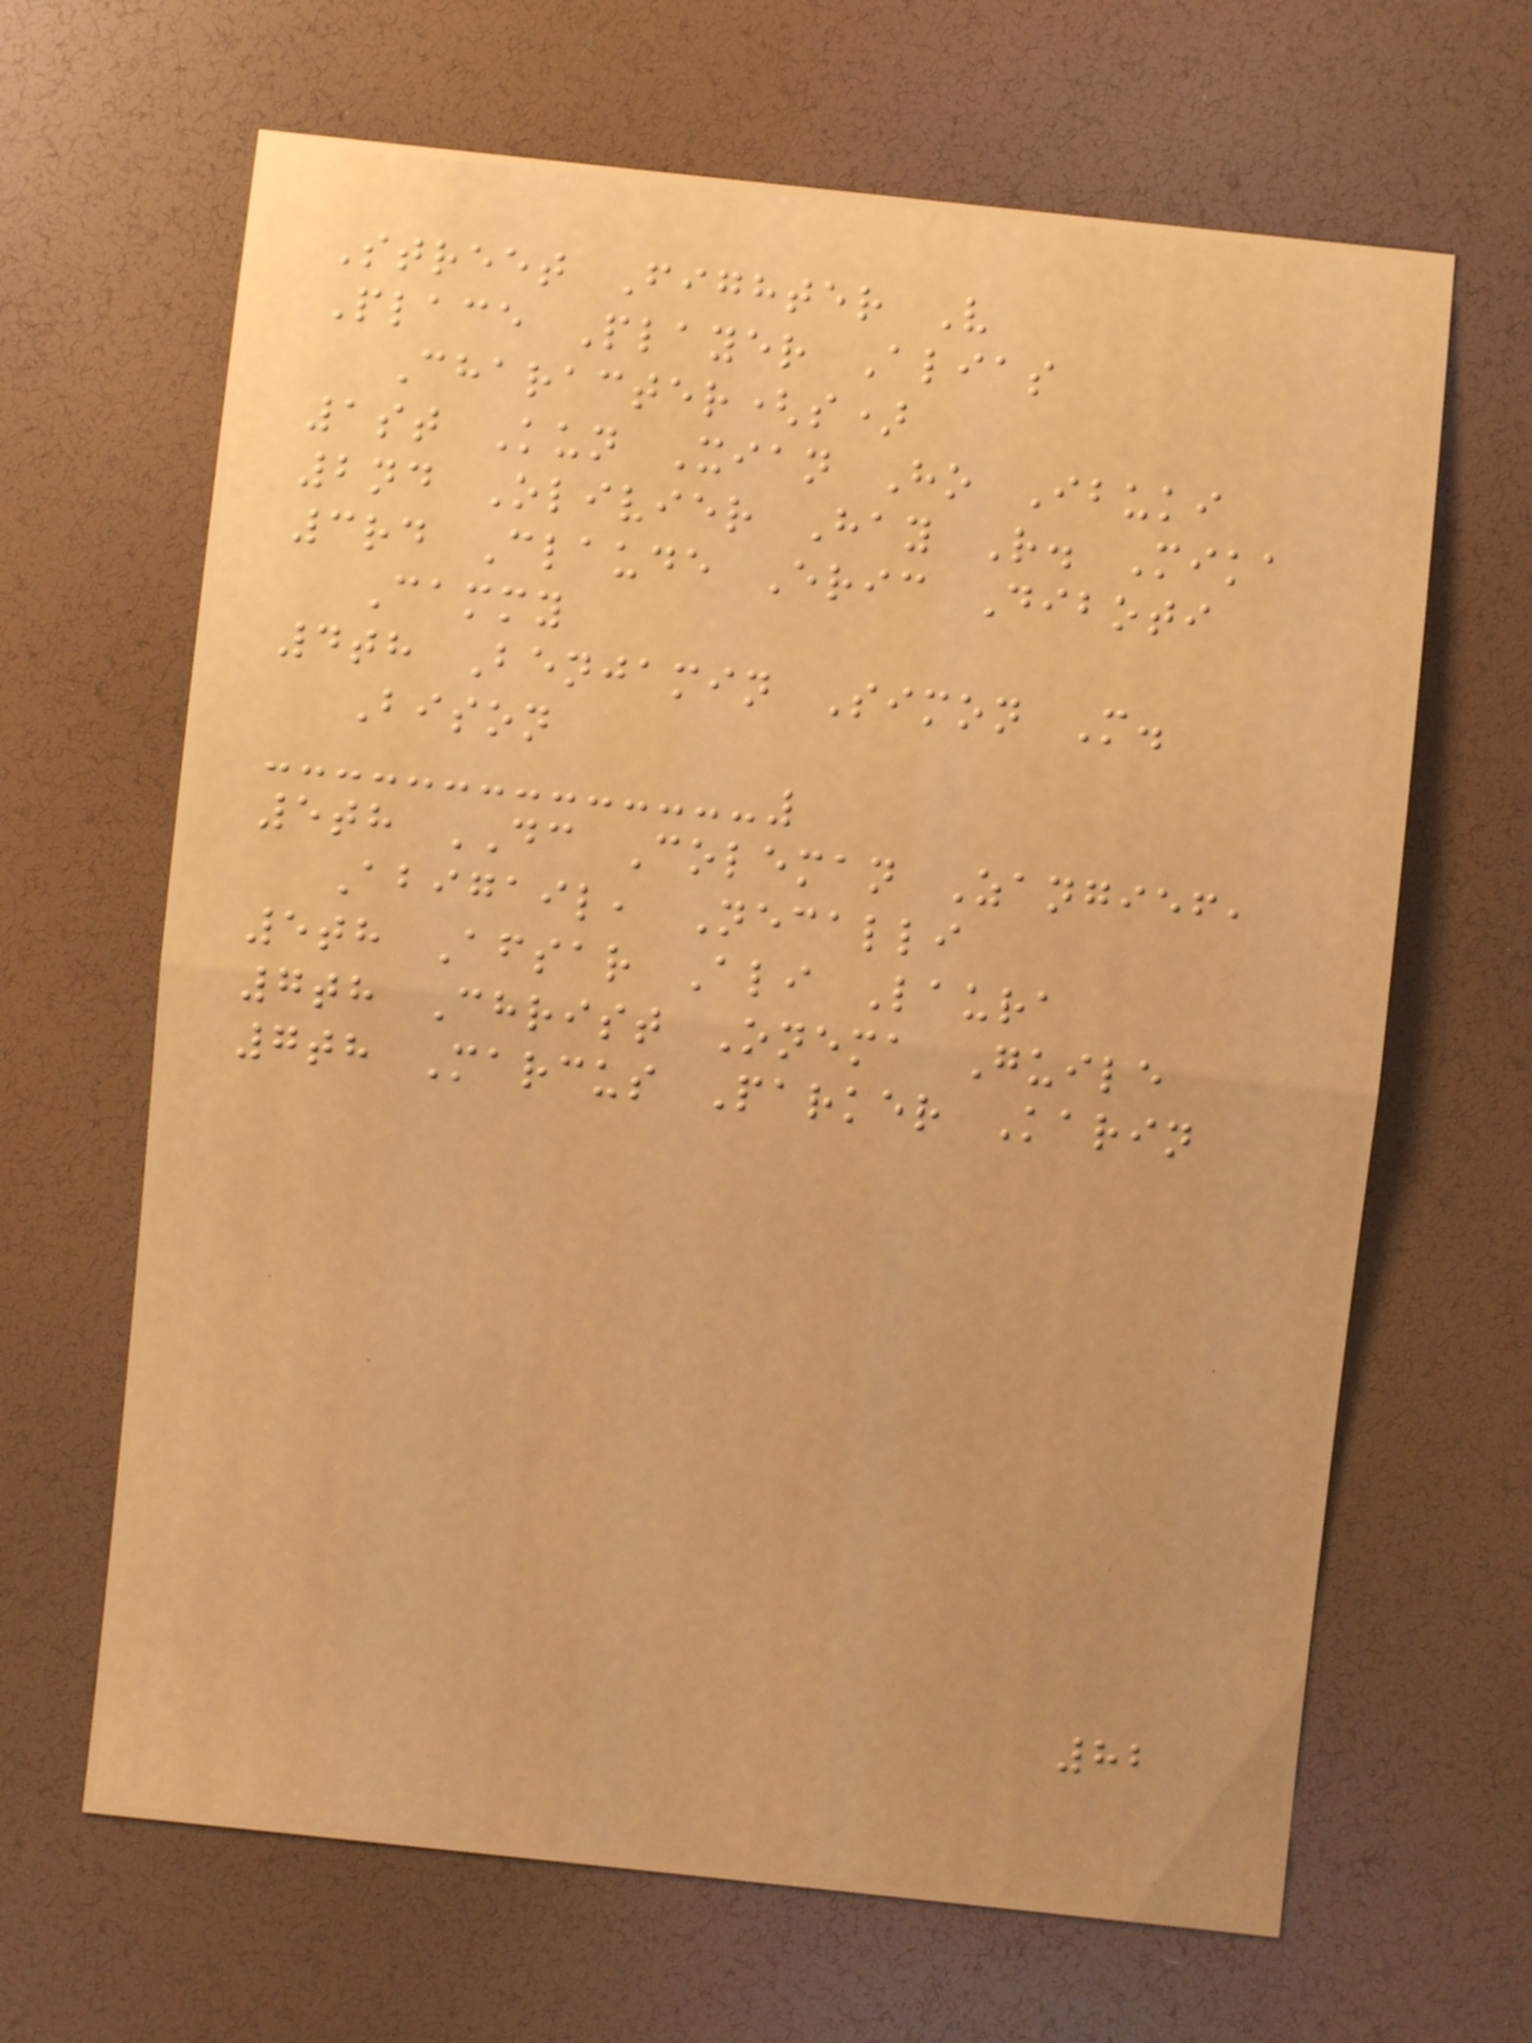Street Fighter V
Place Player Alias
Character(s)
1st Kun Xian Ho Ibuki
2nd Olivier Hay R. Mika
3rd Claude Eric Diboti
Cammy
4th Benjamin Simon M.
Bison
5th DC Coleman Zangief,
Abigail, Necalli
5th Afsar Ali Laura
7th Christ Onema Guile
7th Marcus Parker Karin
82
